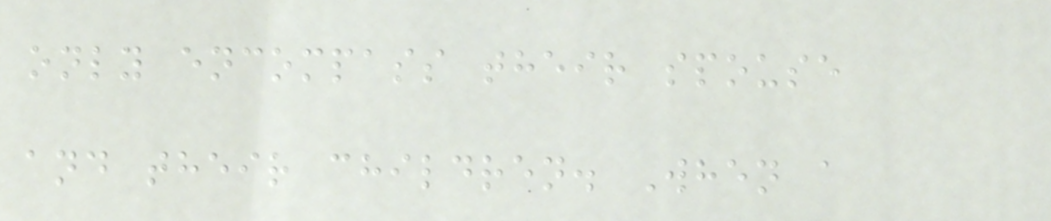only encompass their spouse
and their children. When a
